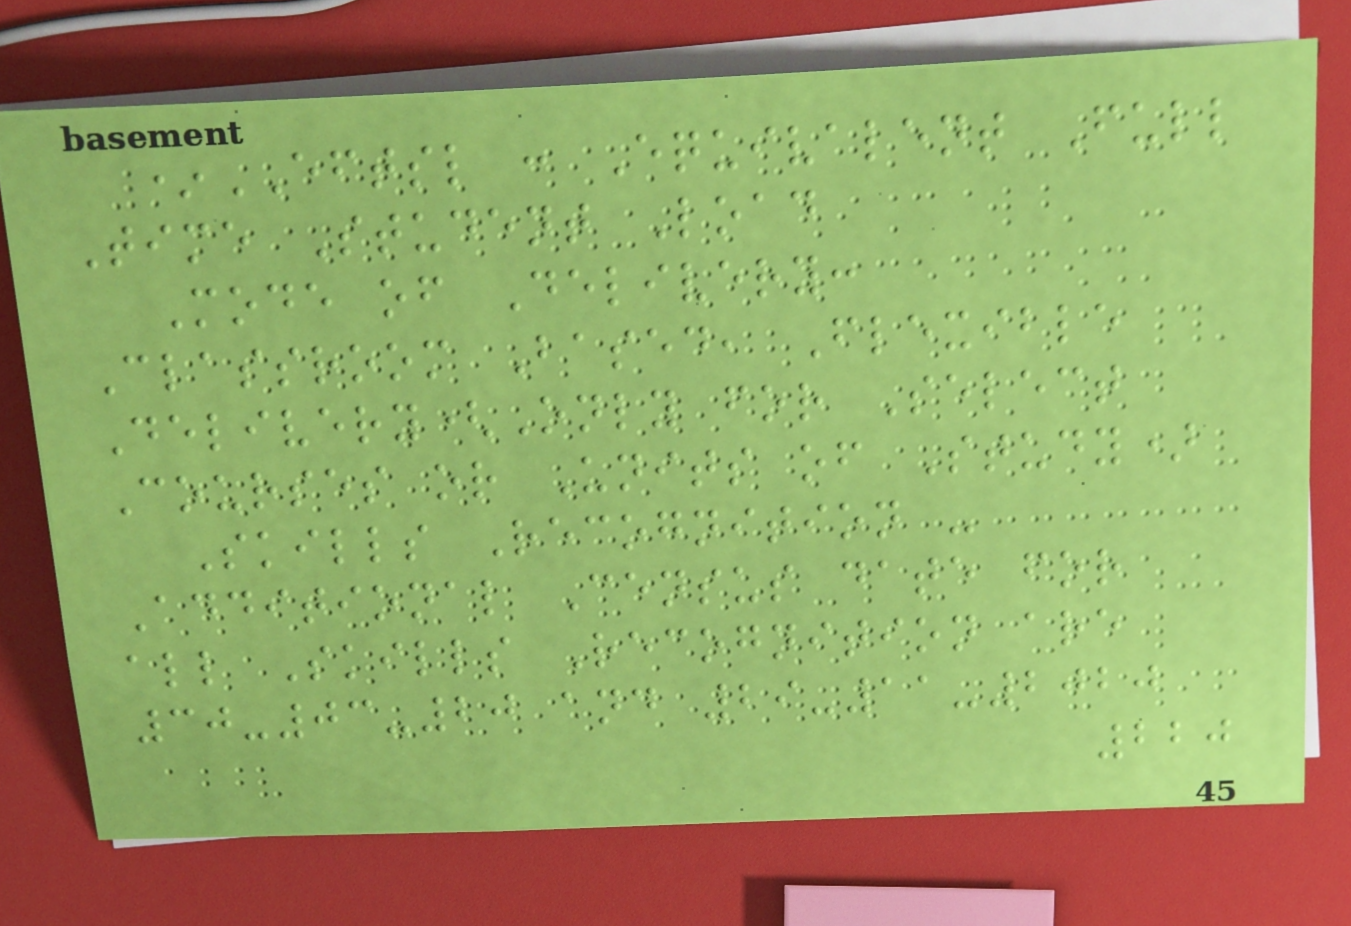*EFTSL : Equivalent Full
Time Student Load
Mode of Delivery:
Classroom Based, Flexible
Delivery(Only for Select
Courses or Units of Study)
Skills Recognition -
Additional Census date for
all Skills Recognition are
30-03-20 and 29-11-2020
220
